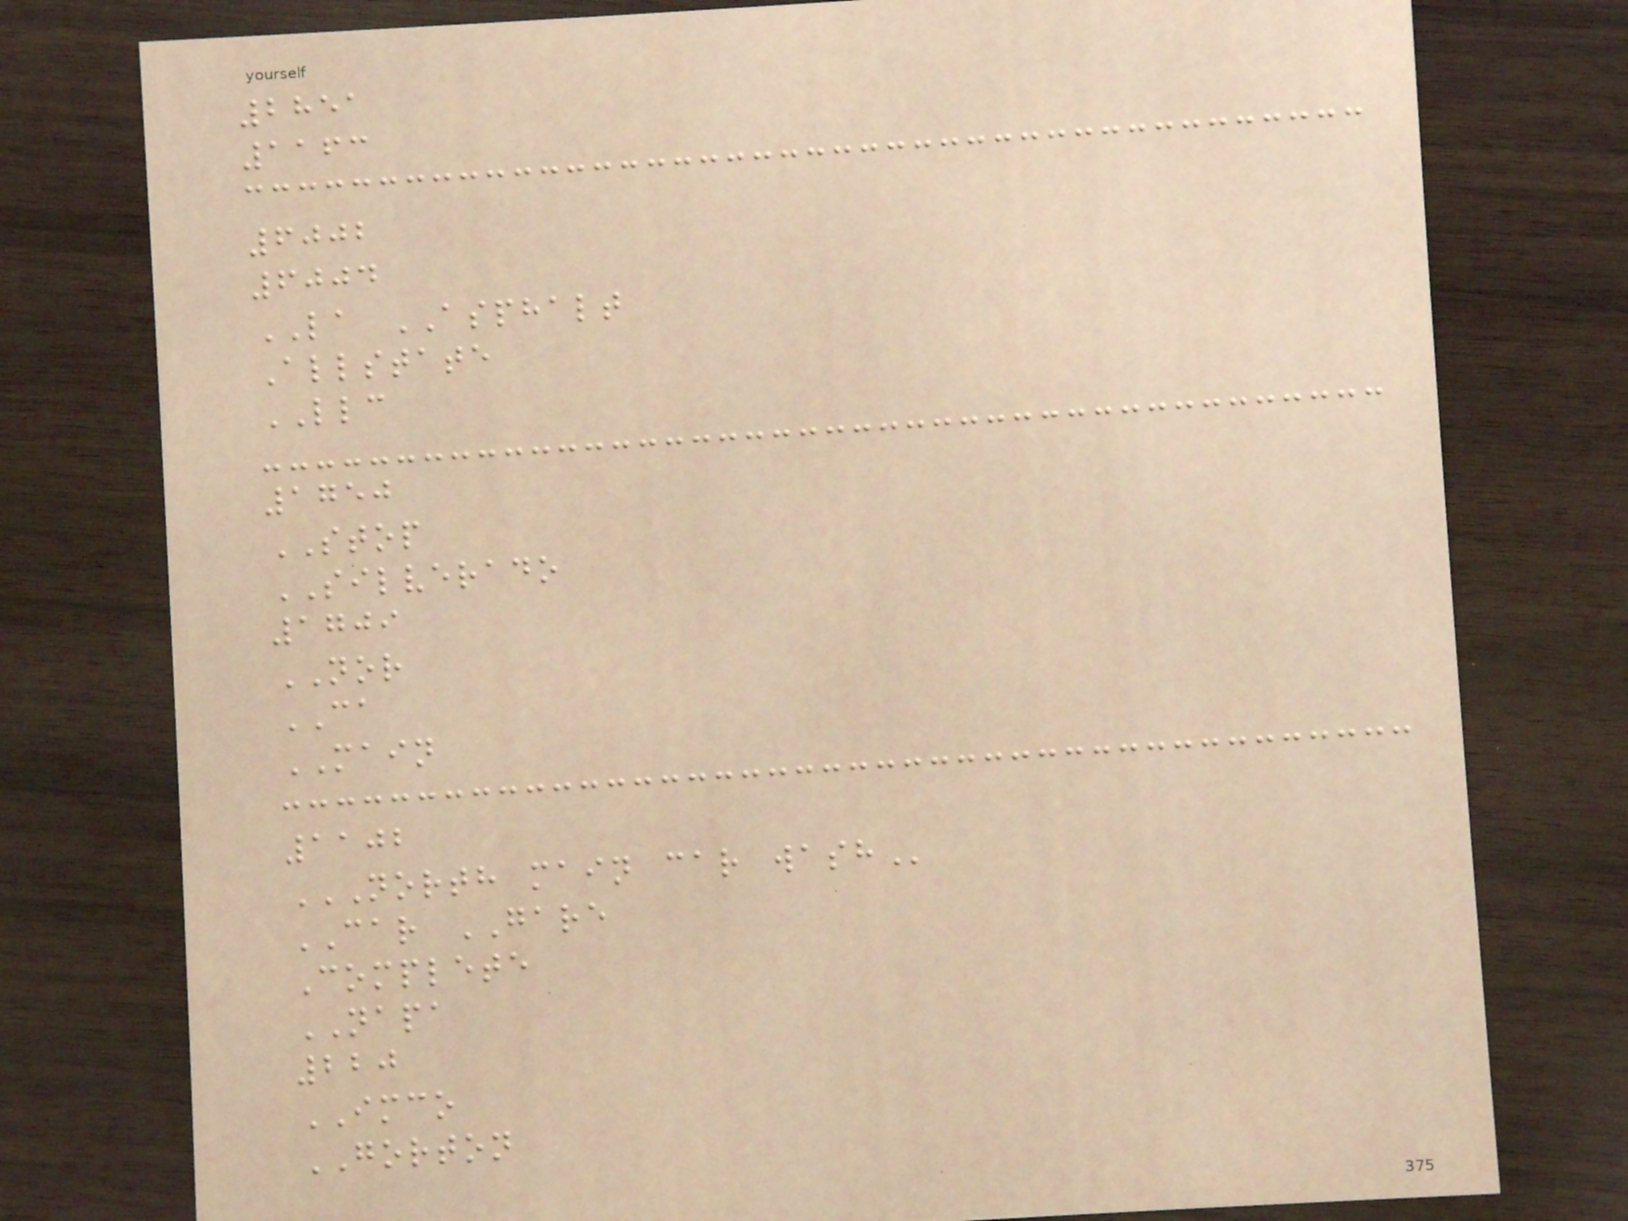2851
1163
6002
6004
LA ASPHALT
Allstate
LLC
1750
STOP
SILVERADO
1709
NOR
CA
MAIN
1102
NORTH MAIN CAR WASH
CAR GARE
Complete
NAPA
220
IMCO
GORTON
